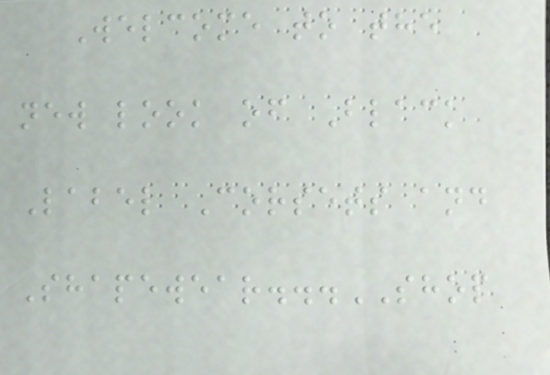Welcome to the
new look of Black
Label Corsets and
Shapewear...SHOP
